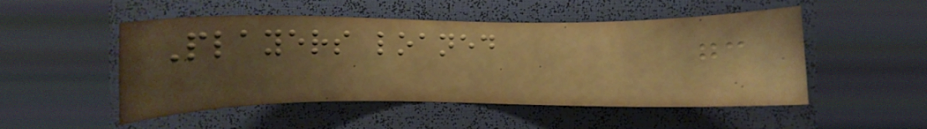Players loaned
